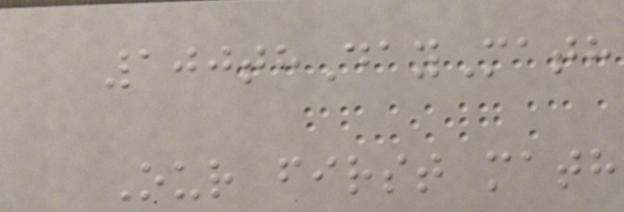100thDayMath
Our first math
